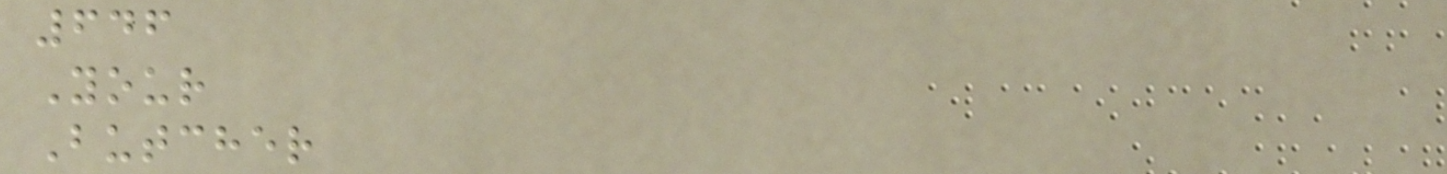646
Your
Butcher
